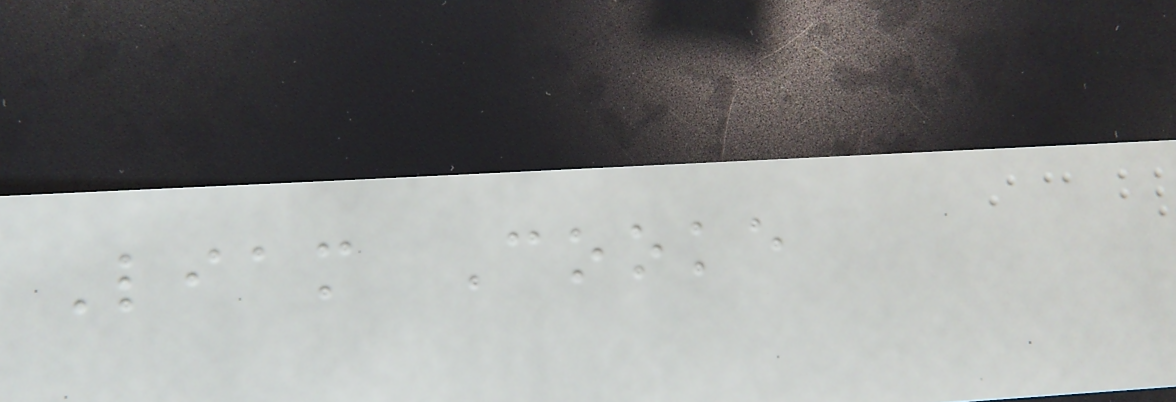Liam Cooke
